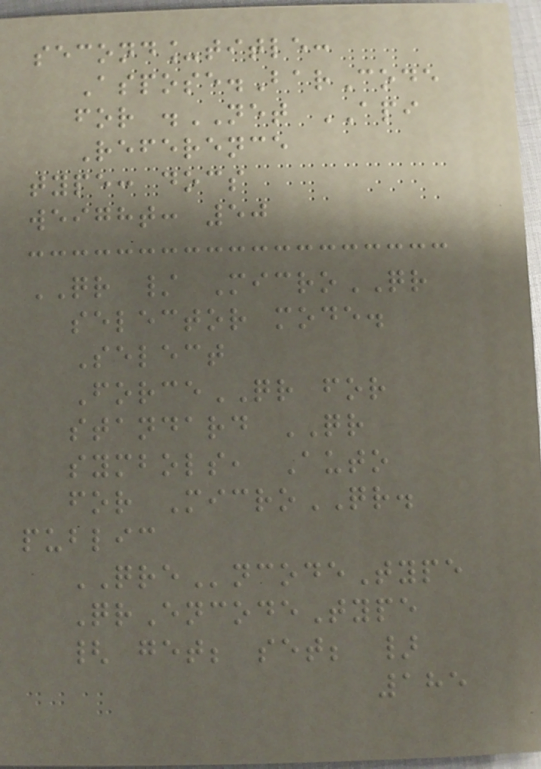second_title:
Aspose.BarCode
for .NET API
Reference
type: docs
weight: 50
QR / MicroQR
selector mode.
Select
ForceQR for
standard QR
symbols, Auto
for MicroQR.
public
QREncodeType
QrEncodeType
{ get; set; }
185
